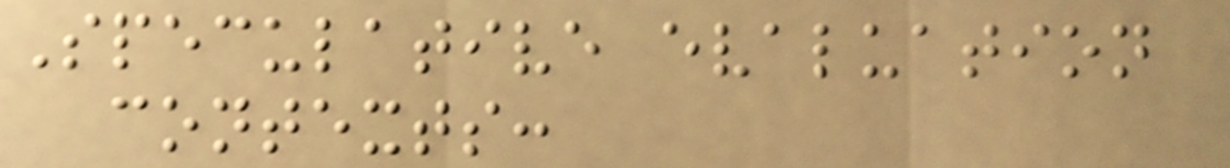Speculative evaluation
contexts:
